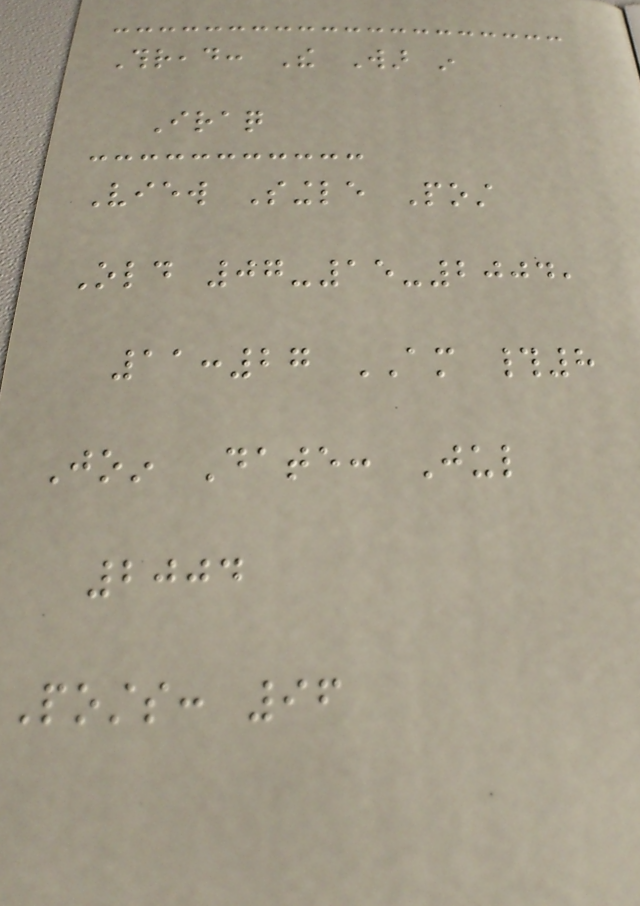Thread: The War in
Iraq
View Single Post
Old 07-15-2004,
11:27 AM #8
Join Date: Jul
2004
Posts: 96
